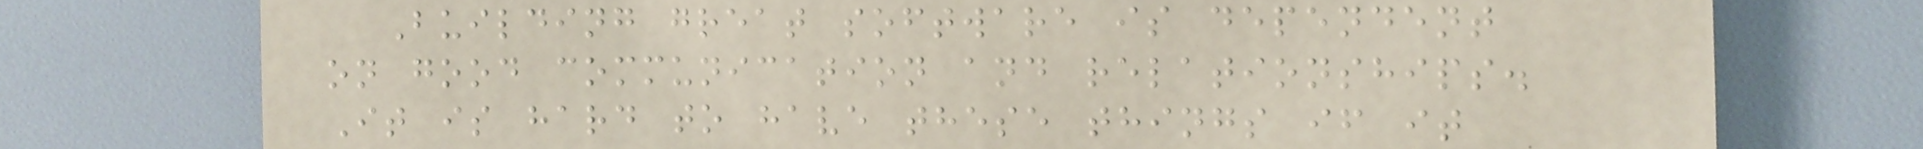Building great software is dependent
on good communication and relationships.
It is hard to have these things if it
